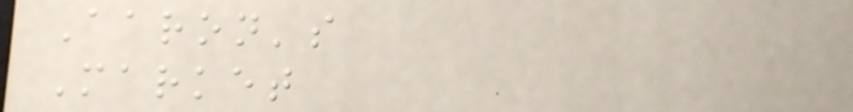Aaron's
Market
